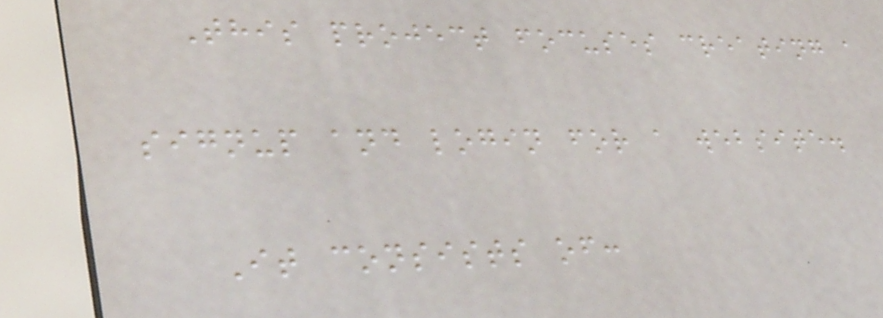This project focuses creating a
signup and login for a website.
It consists of:
